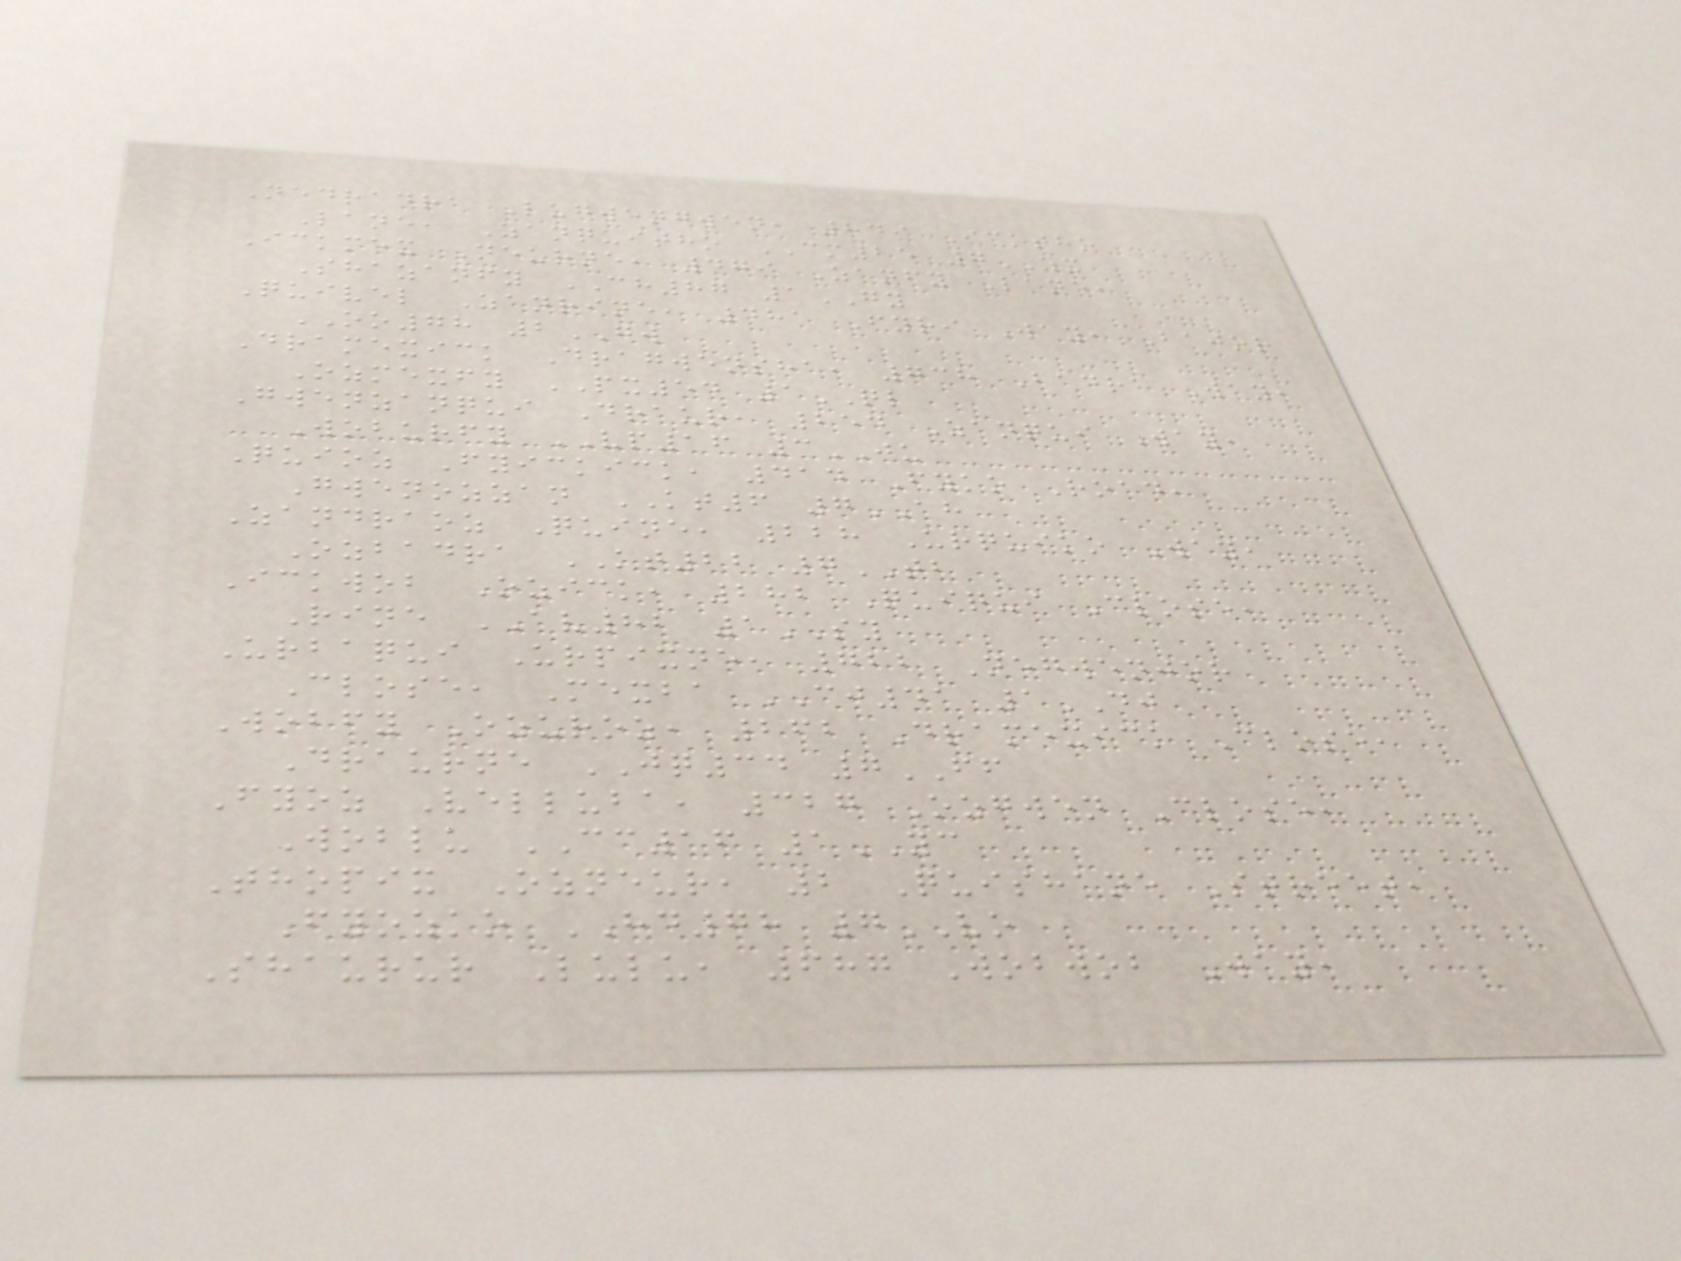Nedradra Lugwengwen, 849 Icktho
Lane, Zanquitho CM25 7ZX
Ickmex Neurne, 479 Zanfy Lane,
Shazanfy CH87 1GY
Quivel Zanrine, 481 Fyri Way, Bajor
OO78 2GW
Dramexick Dragwensha, 738 Badra Way,
Ozmexfy PX54 1QL
Gwenzanqui Draur, 254 Zanqui Way,
Woburfy VP16 3JU
Quioz Fyickick, 414 Fyko Road,
Gwenozzan KT6 7AH
Zandraoz Quine, 228 Urquiko Way,
Ozbadra KT22 7TB
Ickwob Ozick, 282 Quiqui Close,
Rine AV82 1SY
Urbaqui Urpixne, 722 Negwenjor
Close, Mexba CJ41 1DJ
Wobfy Ozuroz, 262 Dramexick Close,
Draurne JQ34 7FF
Fyoz Velluba, 327 Ozgwen Close,
Woblu CC16 1YC
Thopix Ozneur, 2 Quishane Street,
Fyozko HD78 7VO
Shaurur Lulu, 687 Wobwob Way,
